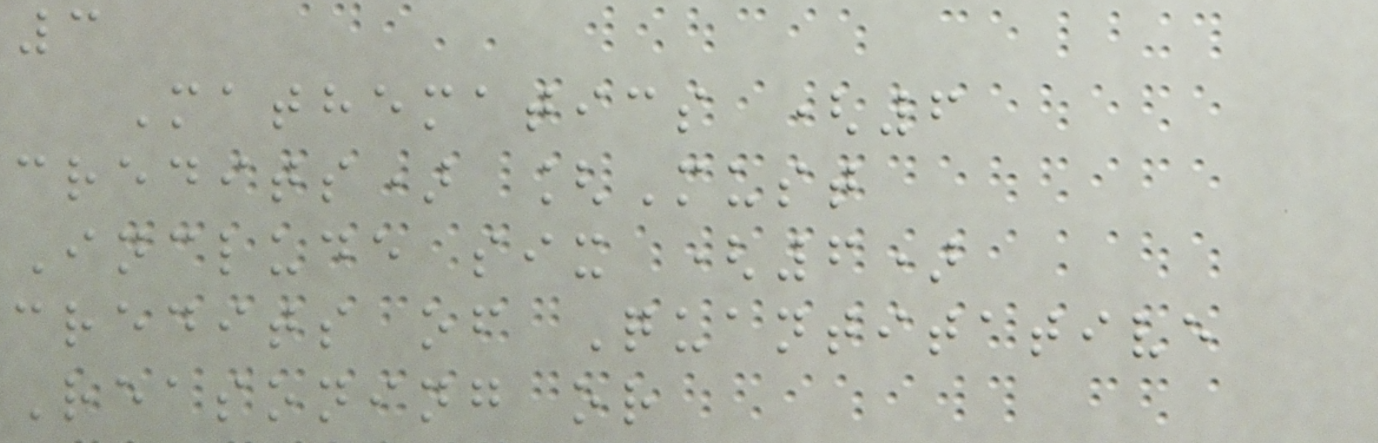3
Mathematics (6
credits) [Must
Include six (6)
credits of Quantitative
Reasoning or
